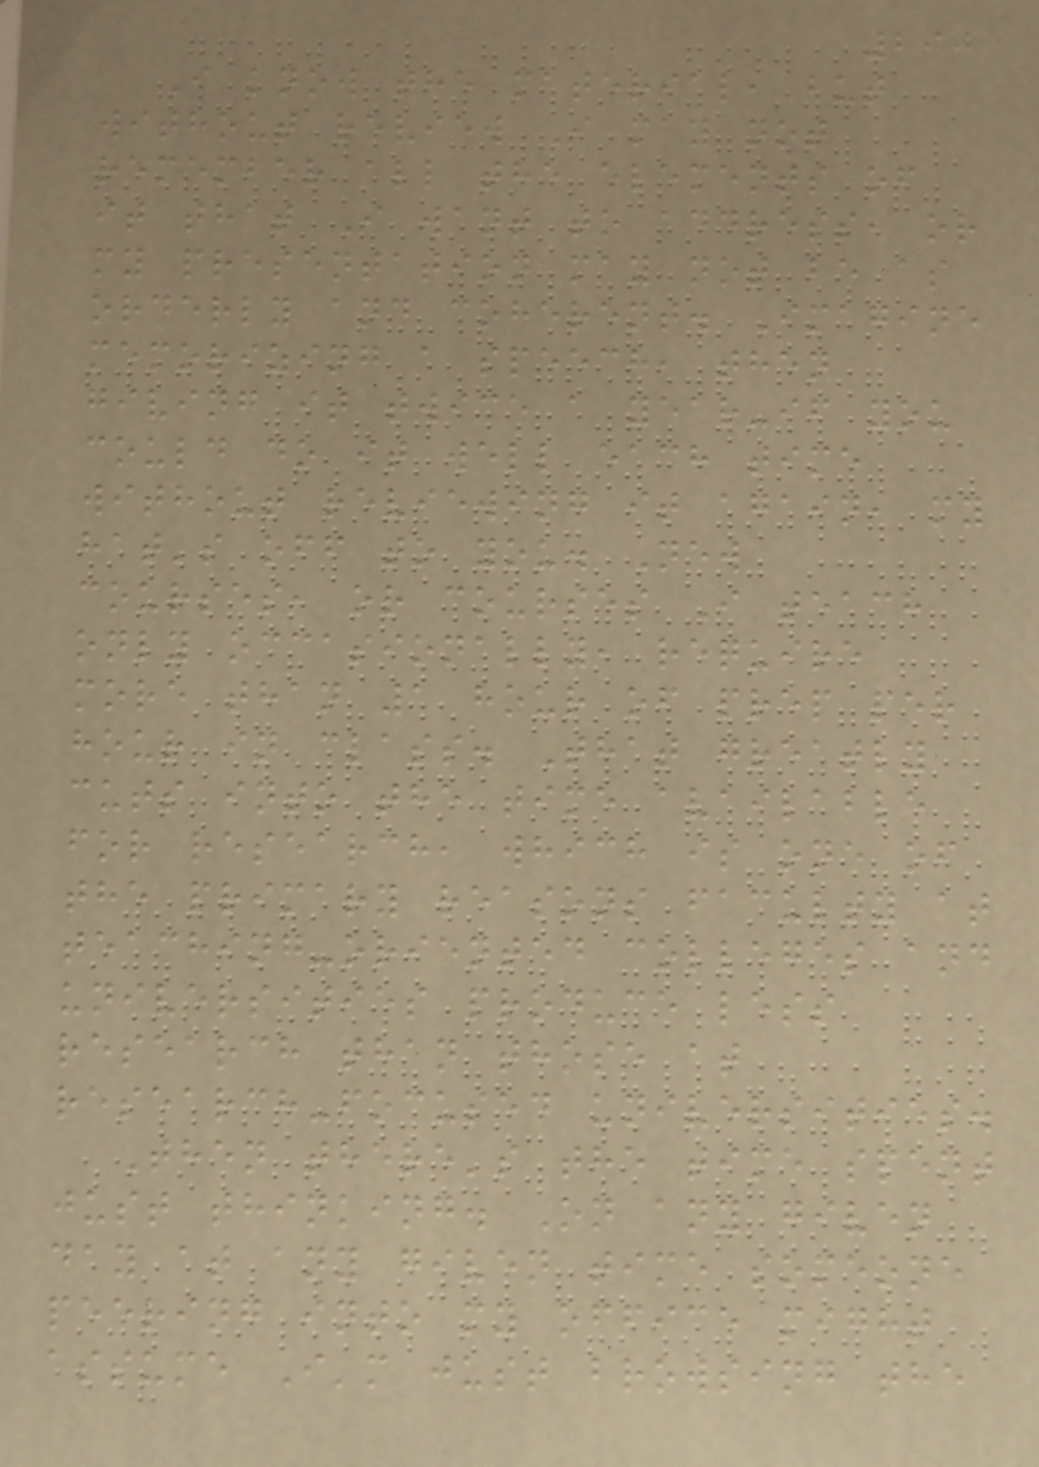290
I know the material, but
without review I may not
remember all the elements of
it that I want to address, or
my presentation may not be as
orderly and coherent. Imagine
memorizing a speech, then
giving it twice a year-if you
could do it well each time
without reviewing it again, my
hat's off to you. New
courses, or courses I teach
only occasionally, require
more than 1 hour of prep per
hour in class. That greatly
cuts into the time available
for research, which is one of
the primary reasons faculty at
teaching-oriented colleges and
universities produce less
research than those at
research-focused universities.
Then there's the time spent
just thinking. On any given
day at any given time someone
peering into my office might
assume I'm just browsing the
